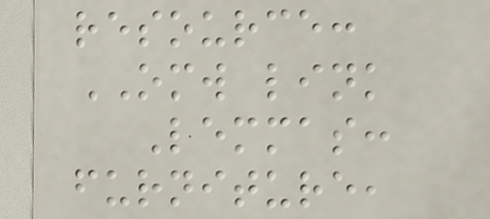resource:
OMW link
Lemmas:
furniture,
